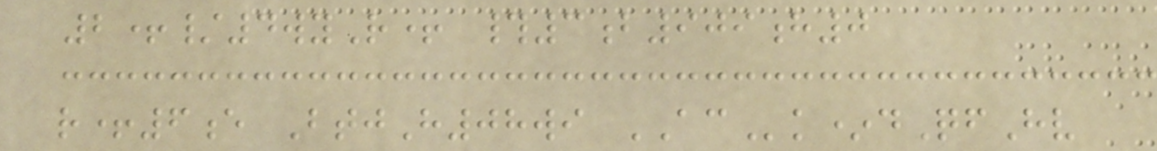2+/4wyR+ #3b909h0
r+6e BtjH08wi ACk*dQfHv
